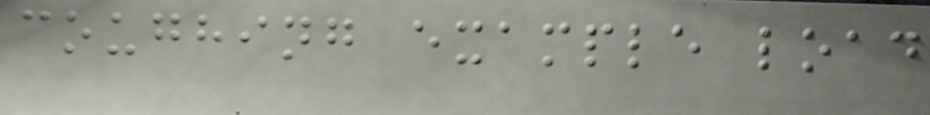coughing example load
